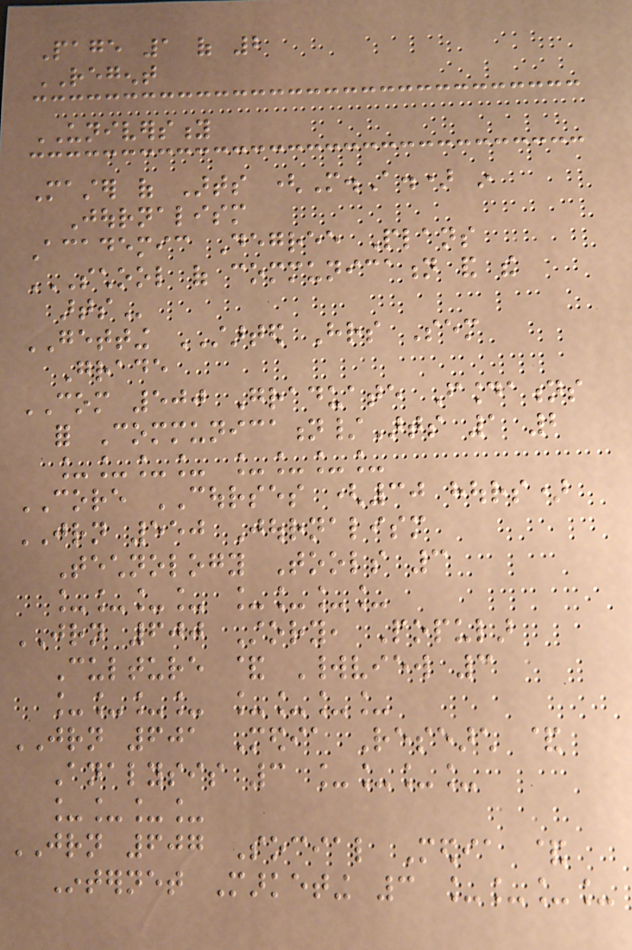Page 1 of 2
REGENT
UNIVERSITY
Master of Arts (M.A.) in
Journalism
Academic Degree Plans
SCHOOL OF COMMUNICATION AND THE
ARTS
GETTING STARTED Hrs Sem
Grade
COM 500 Graduate Foundations
for Communication/Arts 1 2
____ ____
CORE COURSES (30 hours)
JRN 550 Journalism
Technology Tools 3
____ ____
JRN 600 Story, Popular
Culture & Worldview 3
____ ____
JRN 601 Media Research &
Analysis 3 ____
____
JRN 607 Social Media &
Internet Marketing 3 ____
